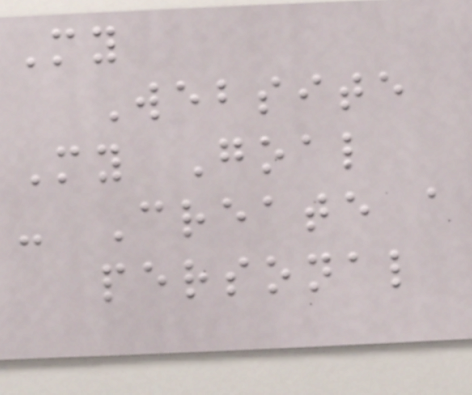My
Website
My Goal
- Create a
personal
